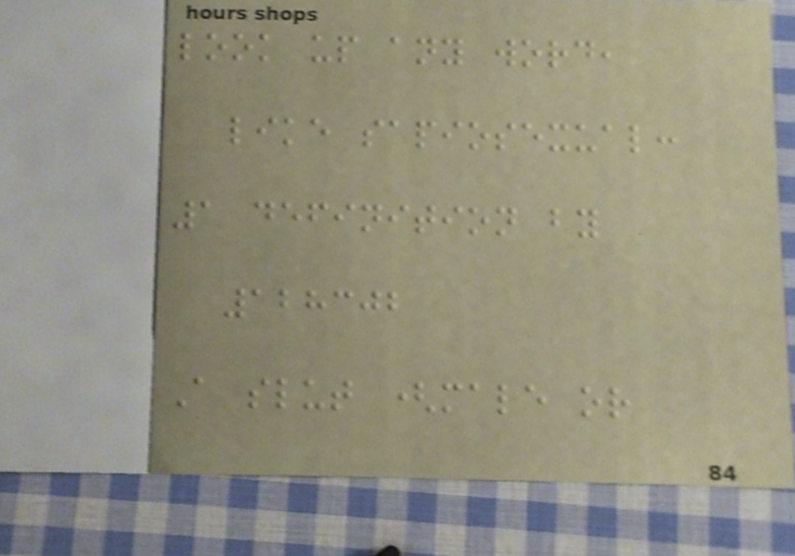look up any word,
like sapiosexual:
1 definition by
128302
A slut (male or
